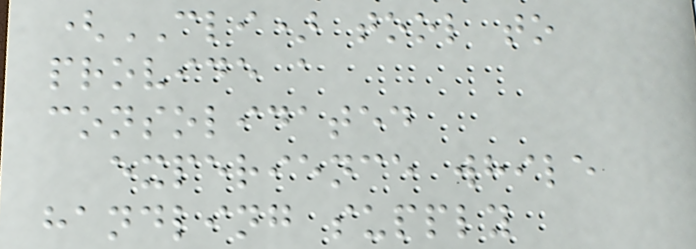(CLI) tool to
provide a
consolidated
experience while
handling supply
